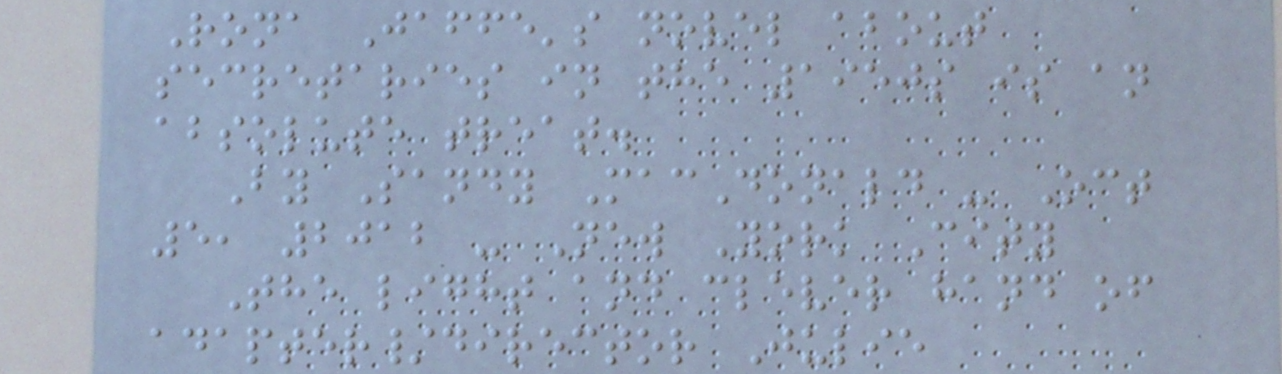Rona Jaffe's novel about
secretaries in the 1950s is an
absolute treat.
By Sandy MacDonald - Oct
5, 2012 - New York City
The light and clever hand of
adapter/director Julie
